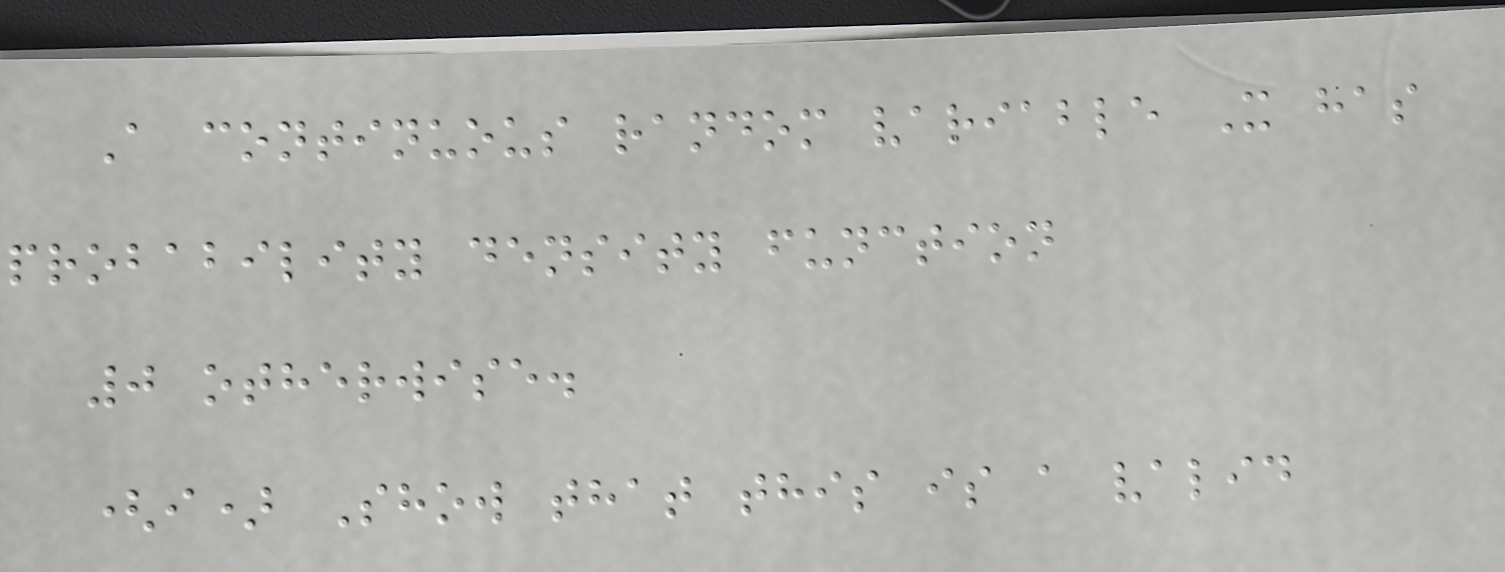A continuous random variable X has
probability density function
0 otherwise.
(i) Show that this is a valid
